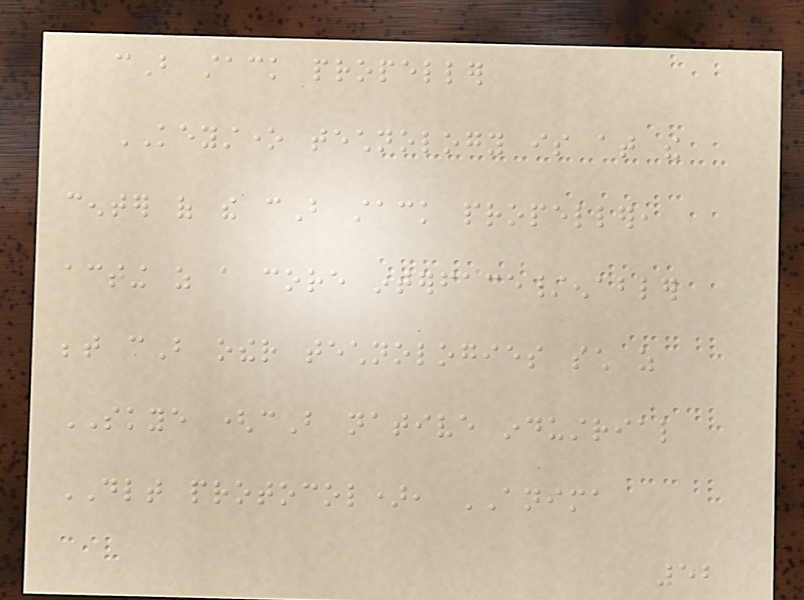cB stack propeller
KEYSTONE technology is at the
center of the cB stack propeller,
acting as a core interface/enabler
between cB other technologies such as
SKYE (cB native industrial
DLT protocol), ANIMA
52
